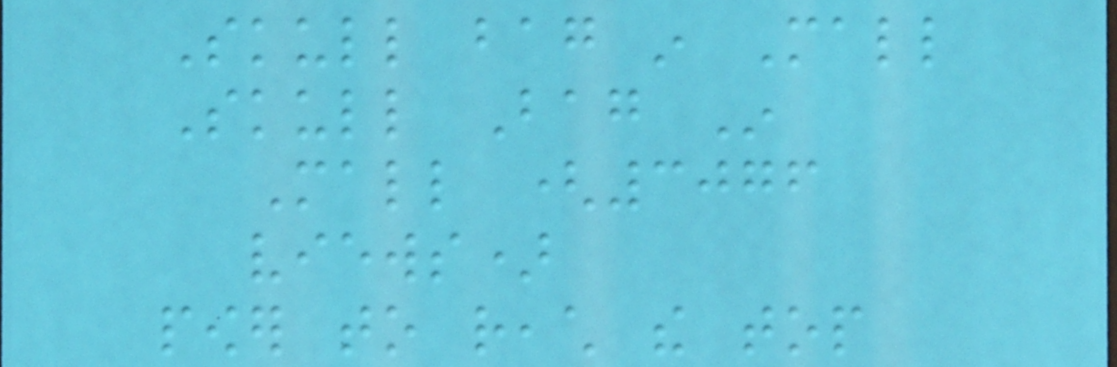Skull bag in Mall
Skull Bag In
Mall (3076
views)
power to reach the top
